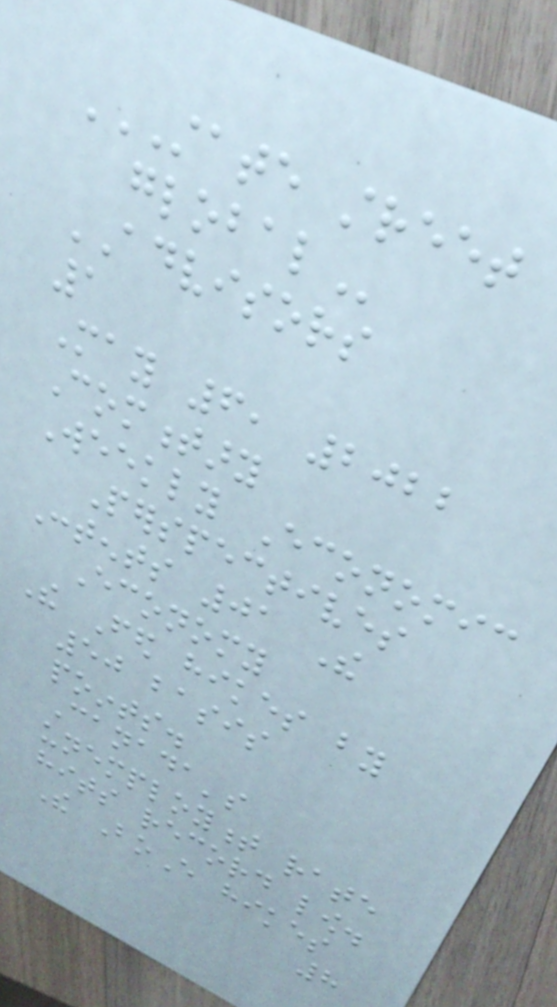STATE STREET
GLOBAL
ADVISORS
1
May 6, 2022
Commentary
Weekly Economic
Perspectives
Contents 01 The
Economy
The Fed hikes by
50 basis
points.
Canada's
unemployment rate
hits record low.
The BoE hikes
8
